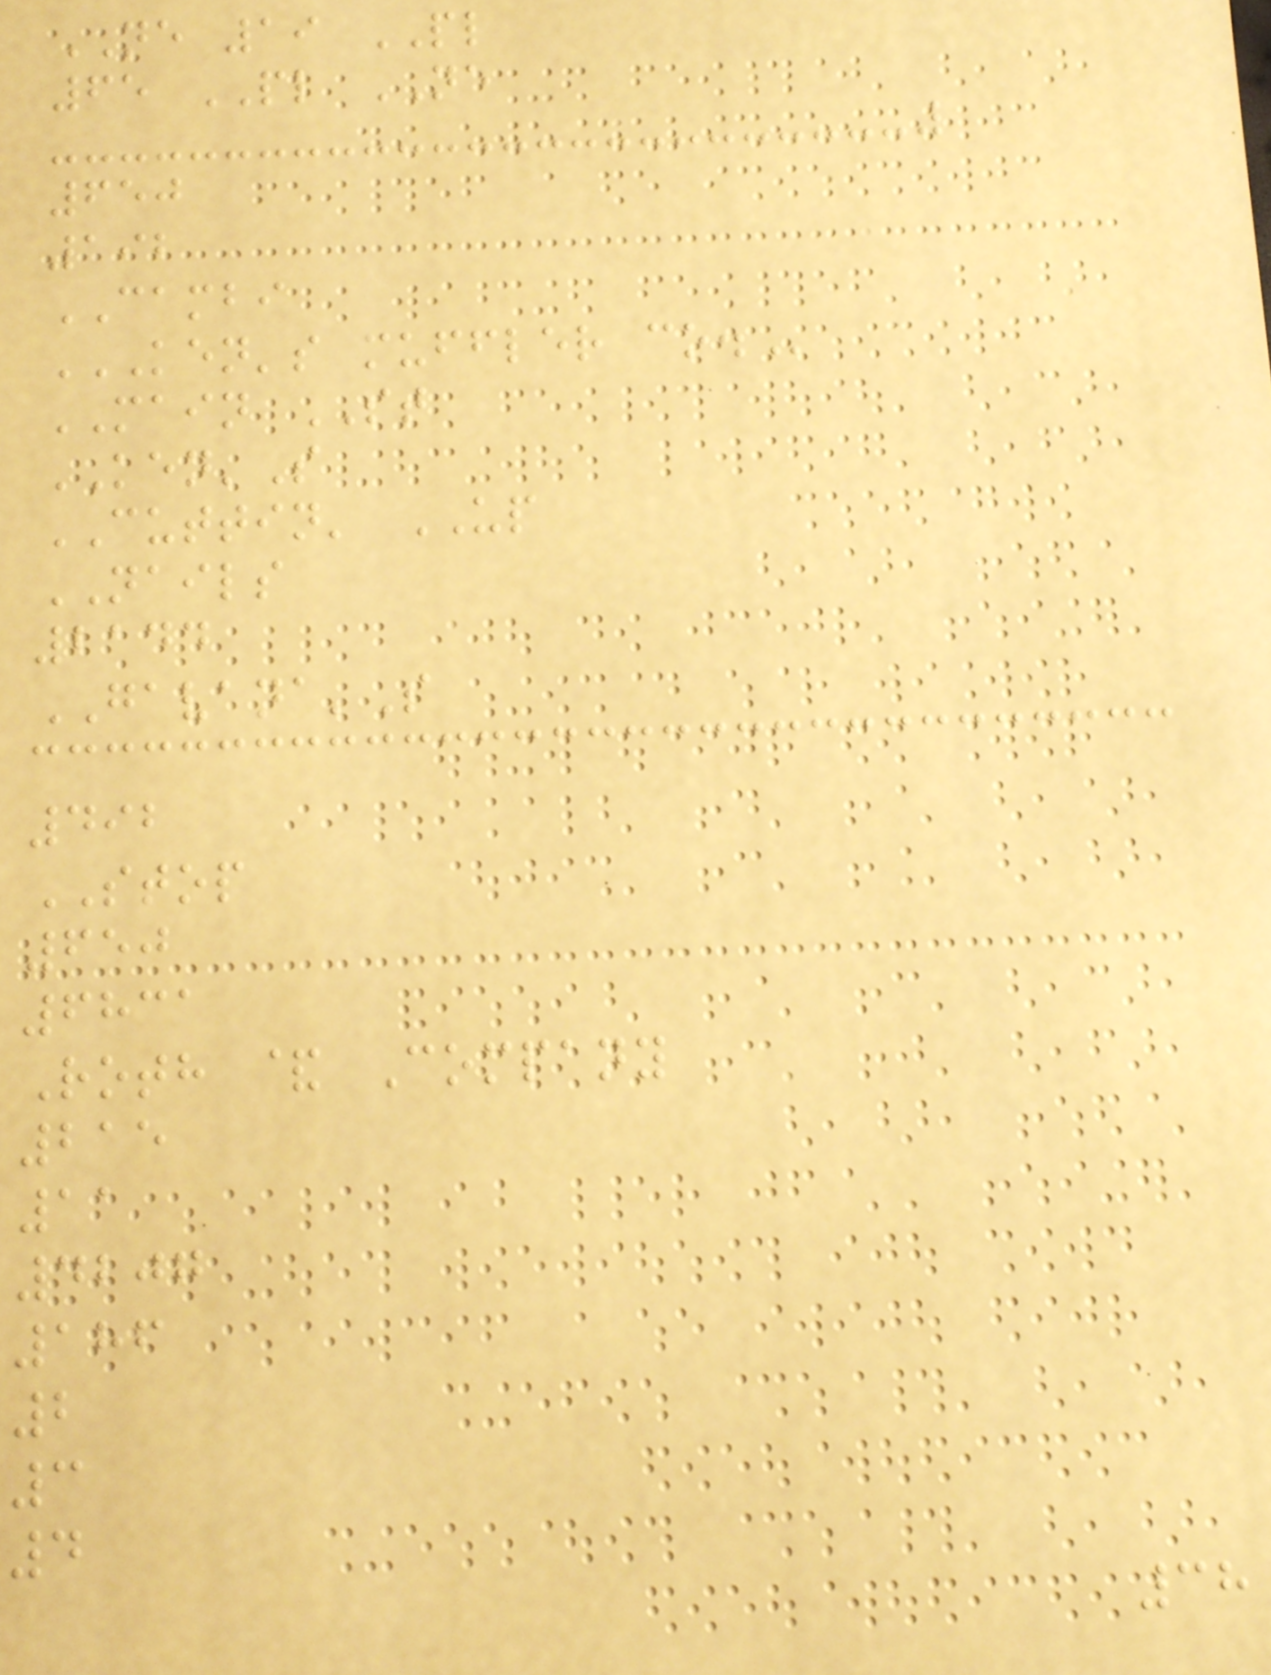NE 19 PL
65 PL NE
650
192
CAMBI
KEN'S MUFFLER CO.
MAIN ST
KEN'S
CUTTIN' UP
NAILS
2144
GAVANA'S
492
STOP
650
6831
Roth & Company
215
11
4207
186
2
3
4
38
